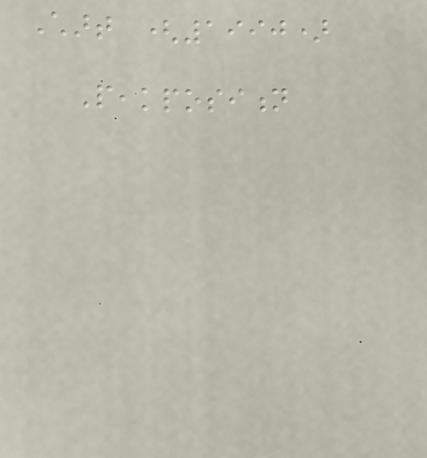Chart (1990)
Peakposition
